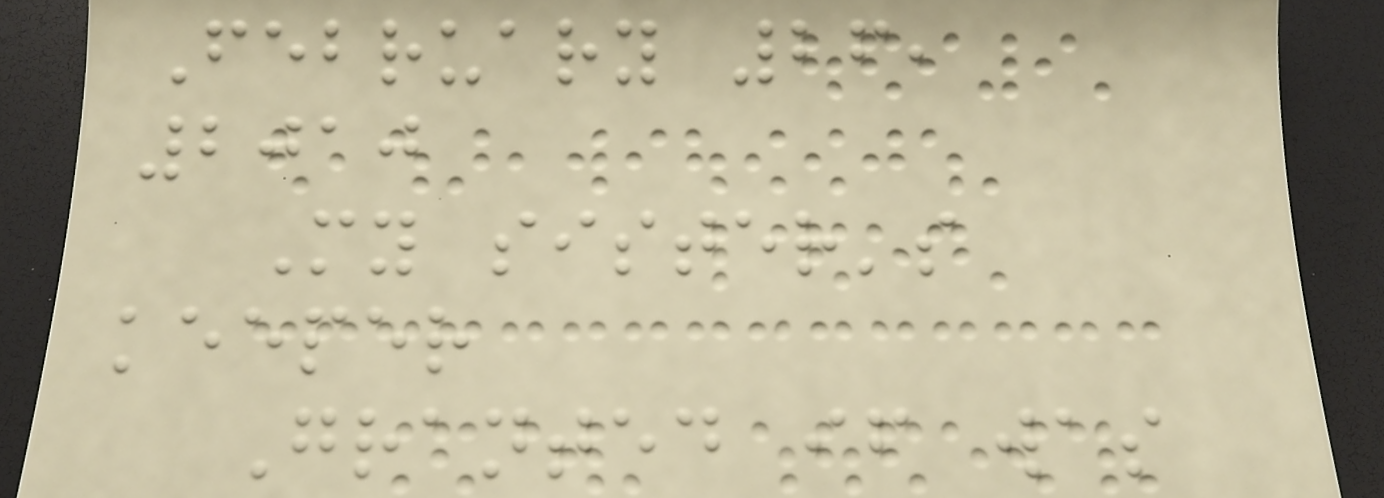February 26,
2010
My sister's
keeper
Granted if was
